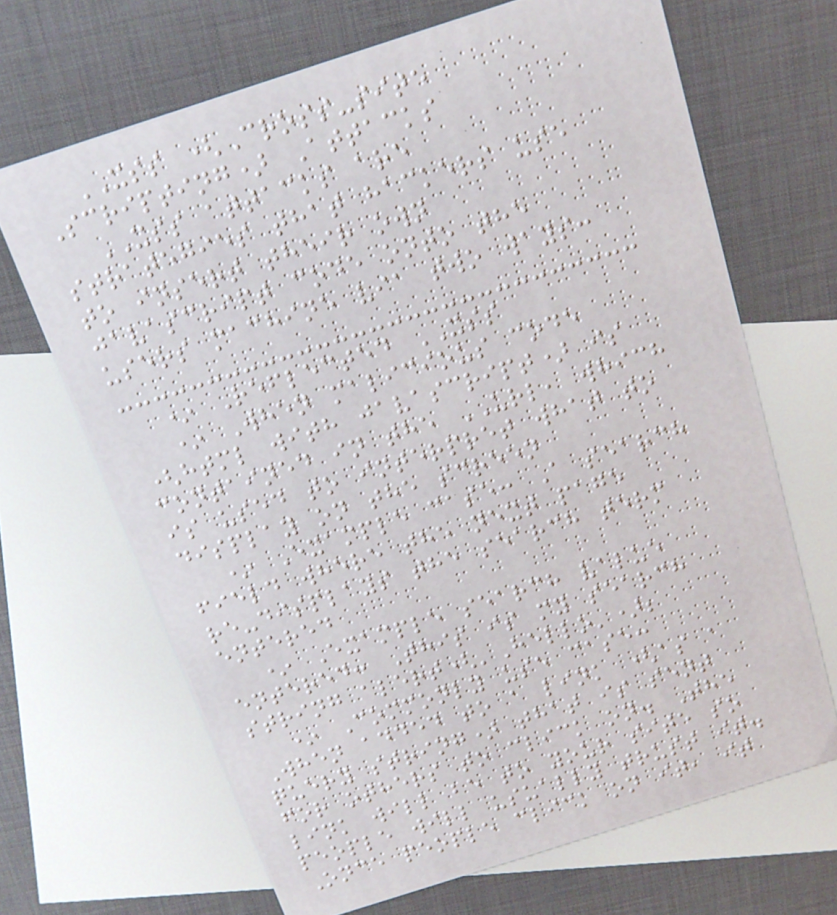XSS (Cross-site
Scripting) Attacks
XSS attacks are
strategies that hackers use
to insert their own
javascript code onto the
users machine via two ways:
* Reflected XSS
* When malicious code
(html with javascript) is
contained in the URL, which
is used to interpret what to
display on the screen
* Example case: A search
field where the next page
re-displays the search term
entered
* Example search value
entered: This is my search
string alert('Hello');
* Commonly use case:
When added to a link (as a
query string) that is sent
for others to click on. The
link will be to your site so
people will usually trust it.
Once people click on it, it
